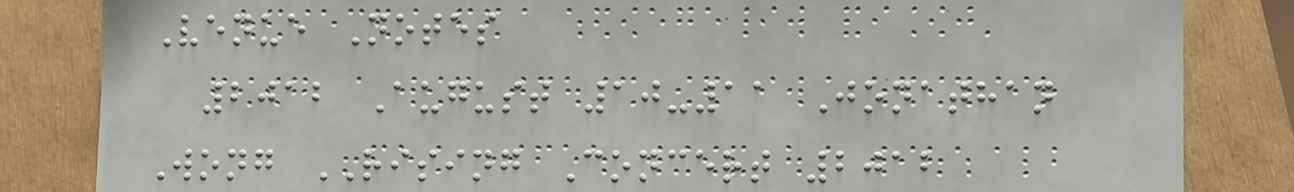Venue Notes
2012 August 10-11 Jonathan
Wong RISING Concert 2012
